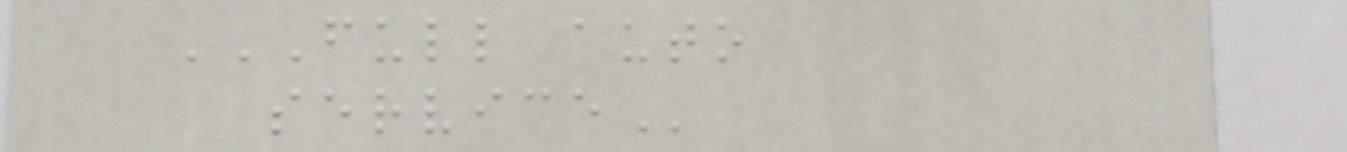FULL AUTO
SERVICE
